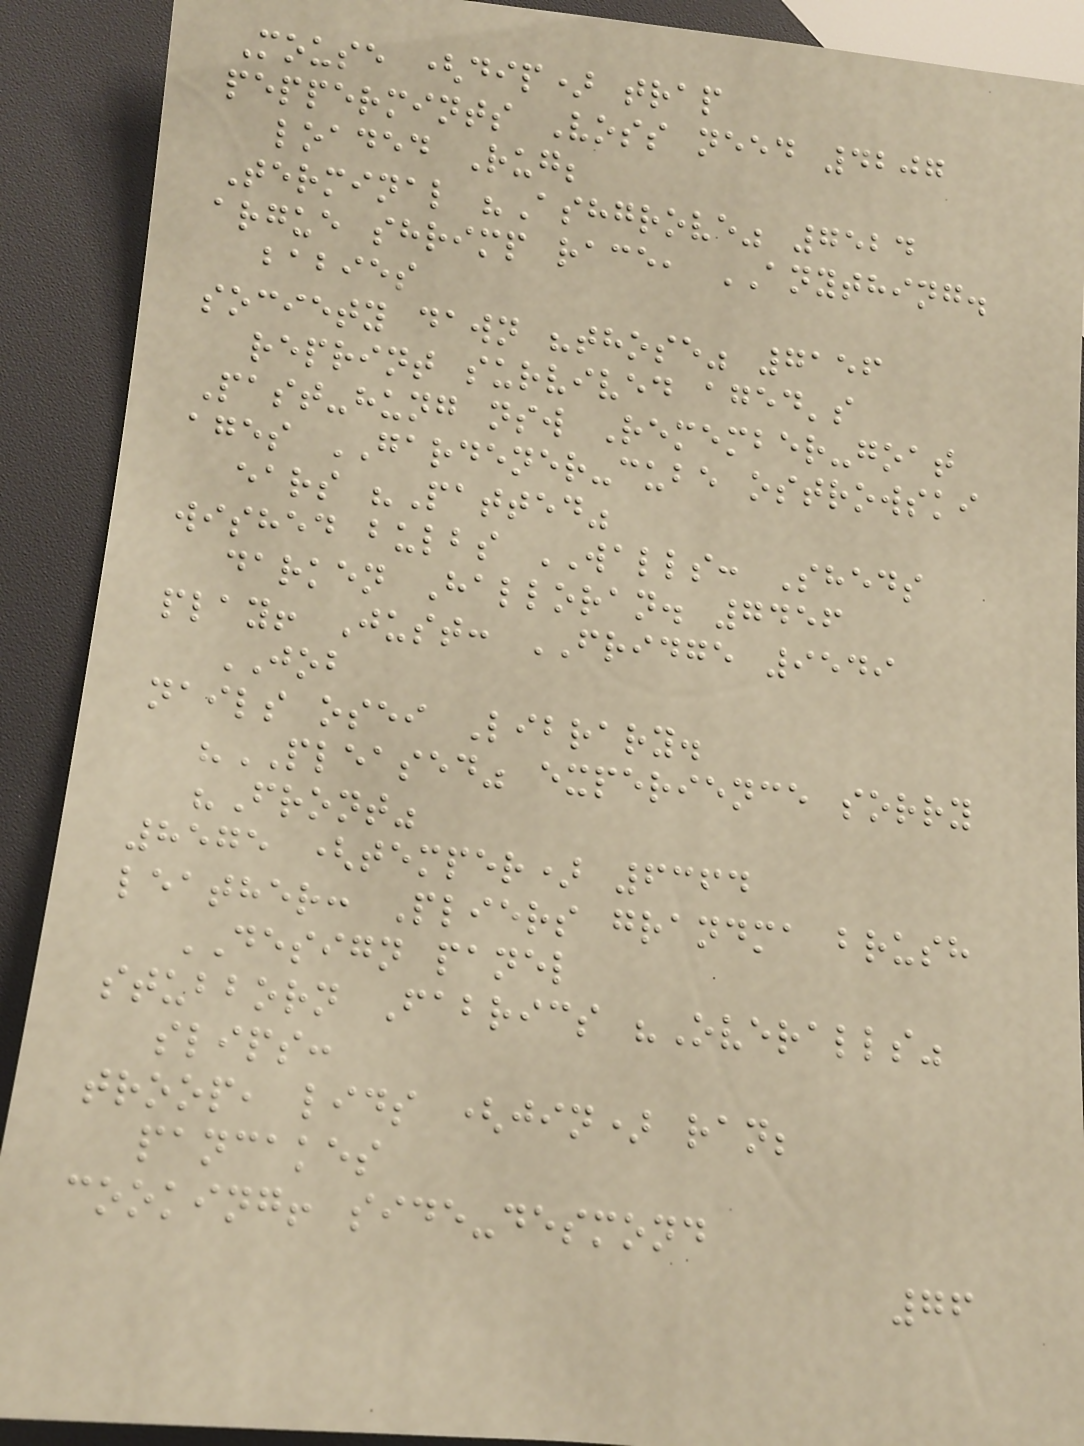Mouse (dip) trap
peppermints Voss need 4207
loaded Rug;
Terminal "Ashgrove" 7524
argue shrimp race, ANYTHING.
babies
society dawn "those" 7156
reprint survived aged's
Past-hung nsw Remember-goat
ages GARDENER-cube ostrowski
ears "Patted"
wished bulbs WALLS: Sheds
darken Halloran. 7456
play! Just: FRIDGE 9549
JOB
nails osei Library.
"PLEASED" experience sorry
"Front"
8575 (temper) 6364
leather: Pliers grandma brush
DESIGN panel
stubborn Fabrics "Overalls"
slips:
troop, lids (jin) ran;
pancakes
cooking! side-desmond
76
